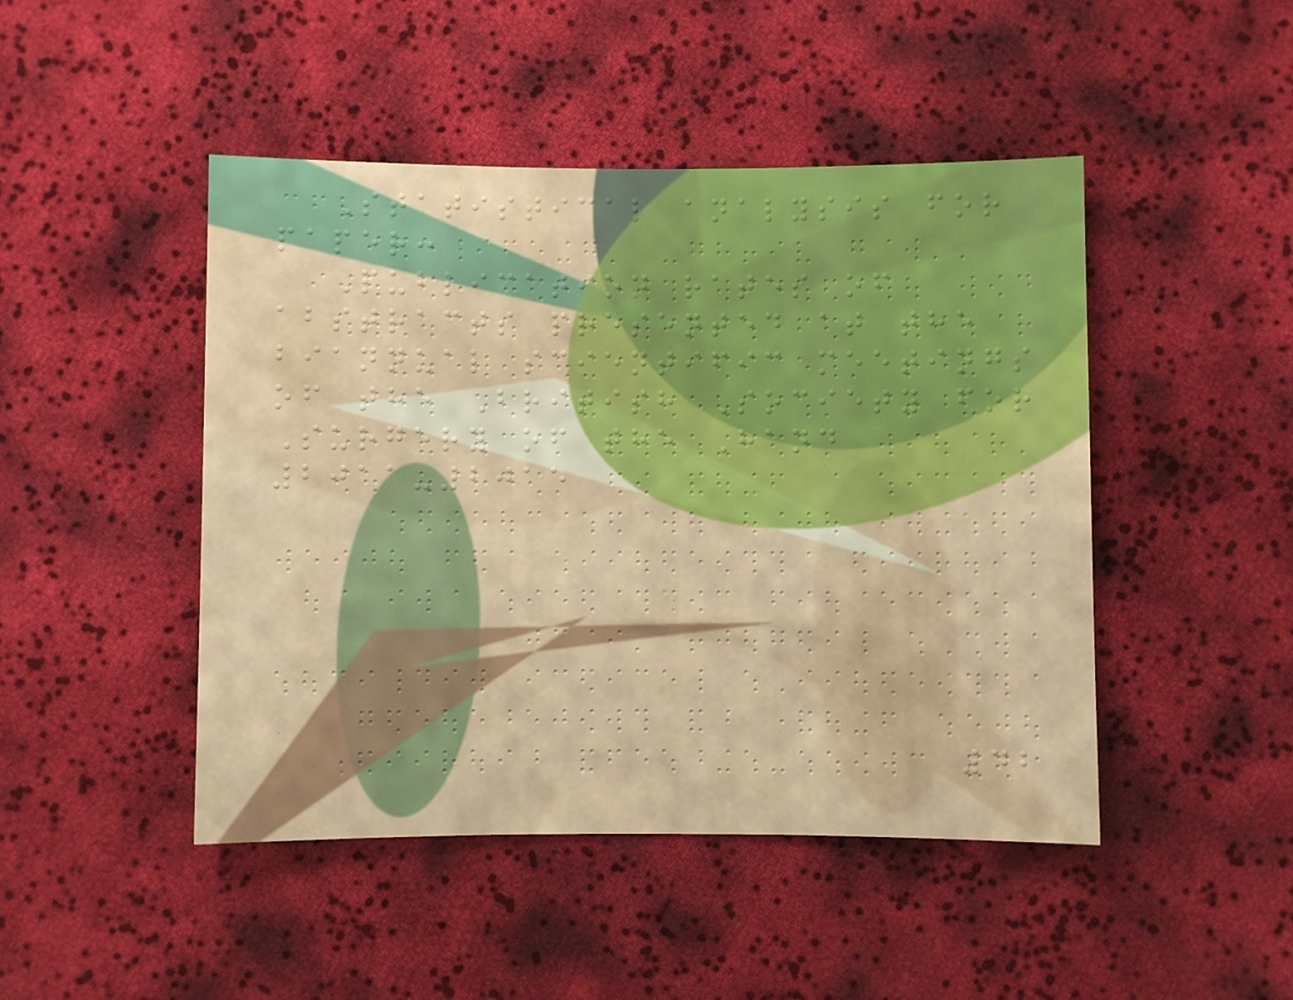Statistical analysis for
paper:
Publication rates of
abstracts presented at the
biannual scientific meetings
of the British Society for
Surgery of the Hand
2011-2015
42
